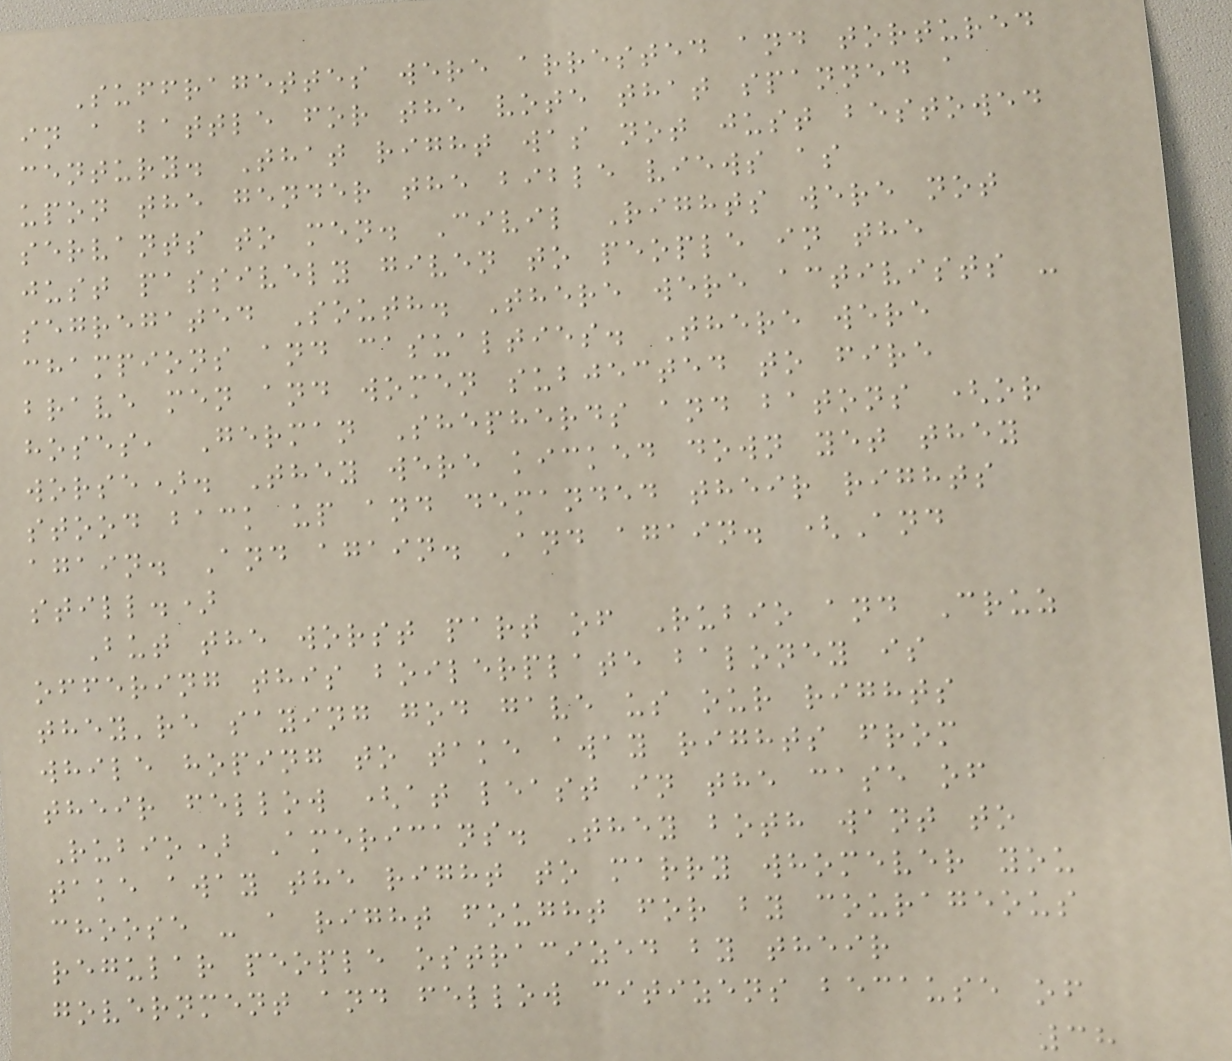Suffragettes were arrested and tortured
in a battle for the vote that spanned a
century. That right was not just bestowed
upon the gender the bible views as
servants to men. Civil Rights were not
just passively given to people in the
segregated South. There were activists -
champions and casualties. There were
brave men and women subjected to fire
hoses, German Shepherds and batons (or
worse). They were kicked down yet they
stood back up and demanded their rights
again. And again. And again. (And
still.)
But the worst part of Rubio and Cruz
offering this boilerplate baloney is
they're saying god gave us our rights
while hoping to take away rights from
their fellow (at least in the case of
Rubio) Americans. They both want to
take away the right to marry whomever you
choose - a right fought for by courageous
regular people ostracized by their
government and fellow citizens because of
38
